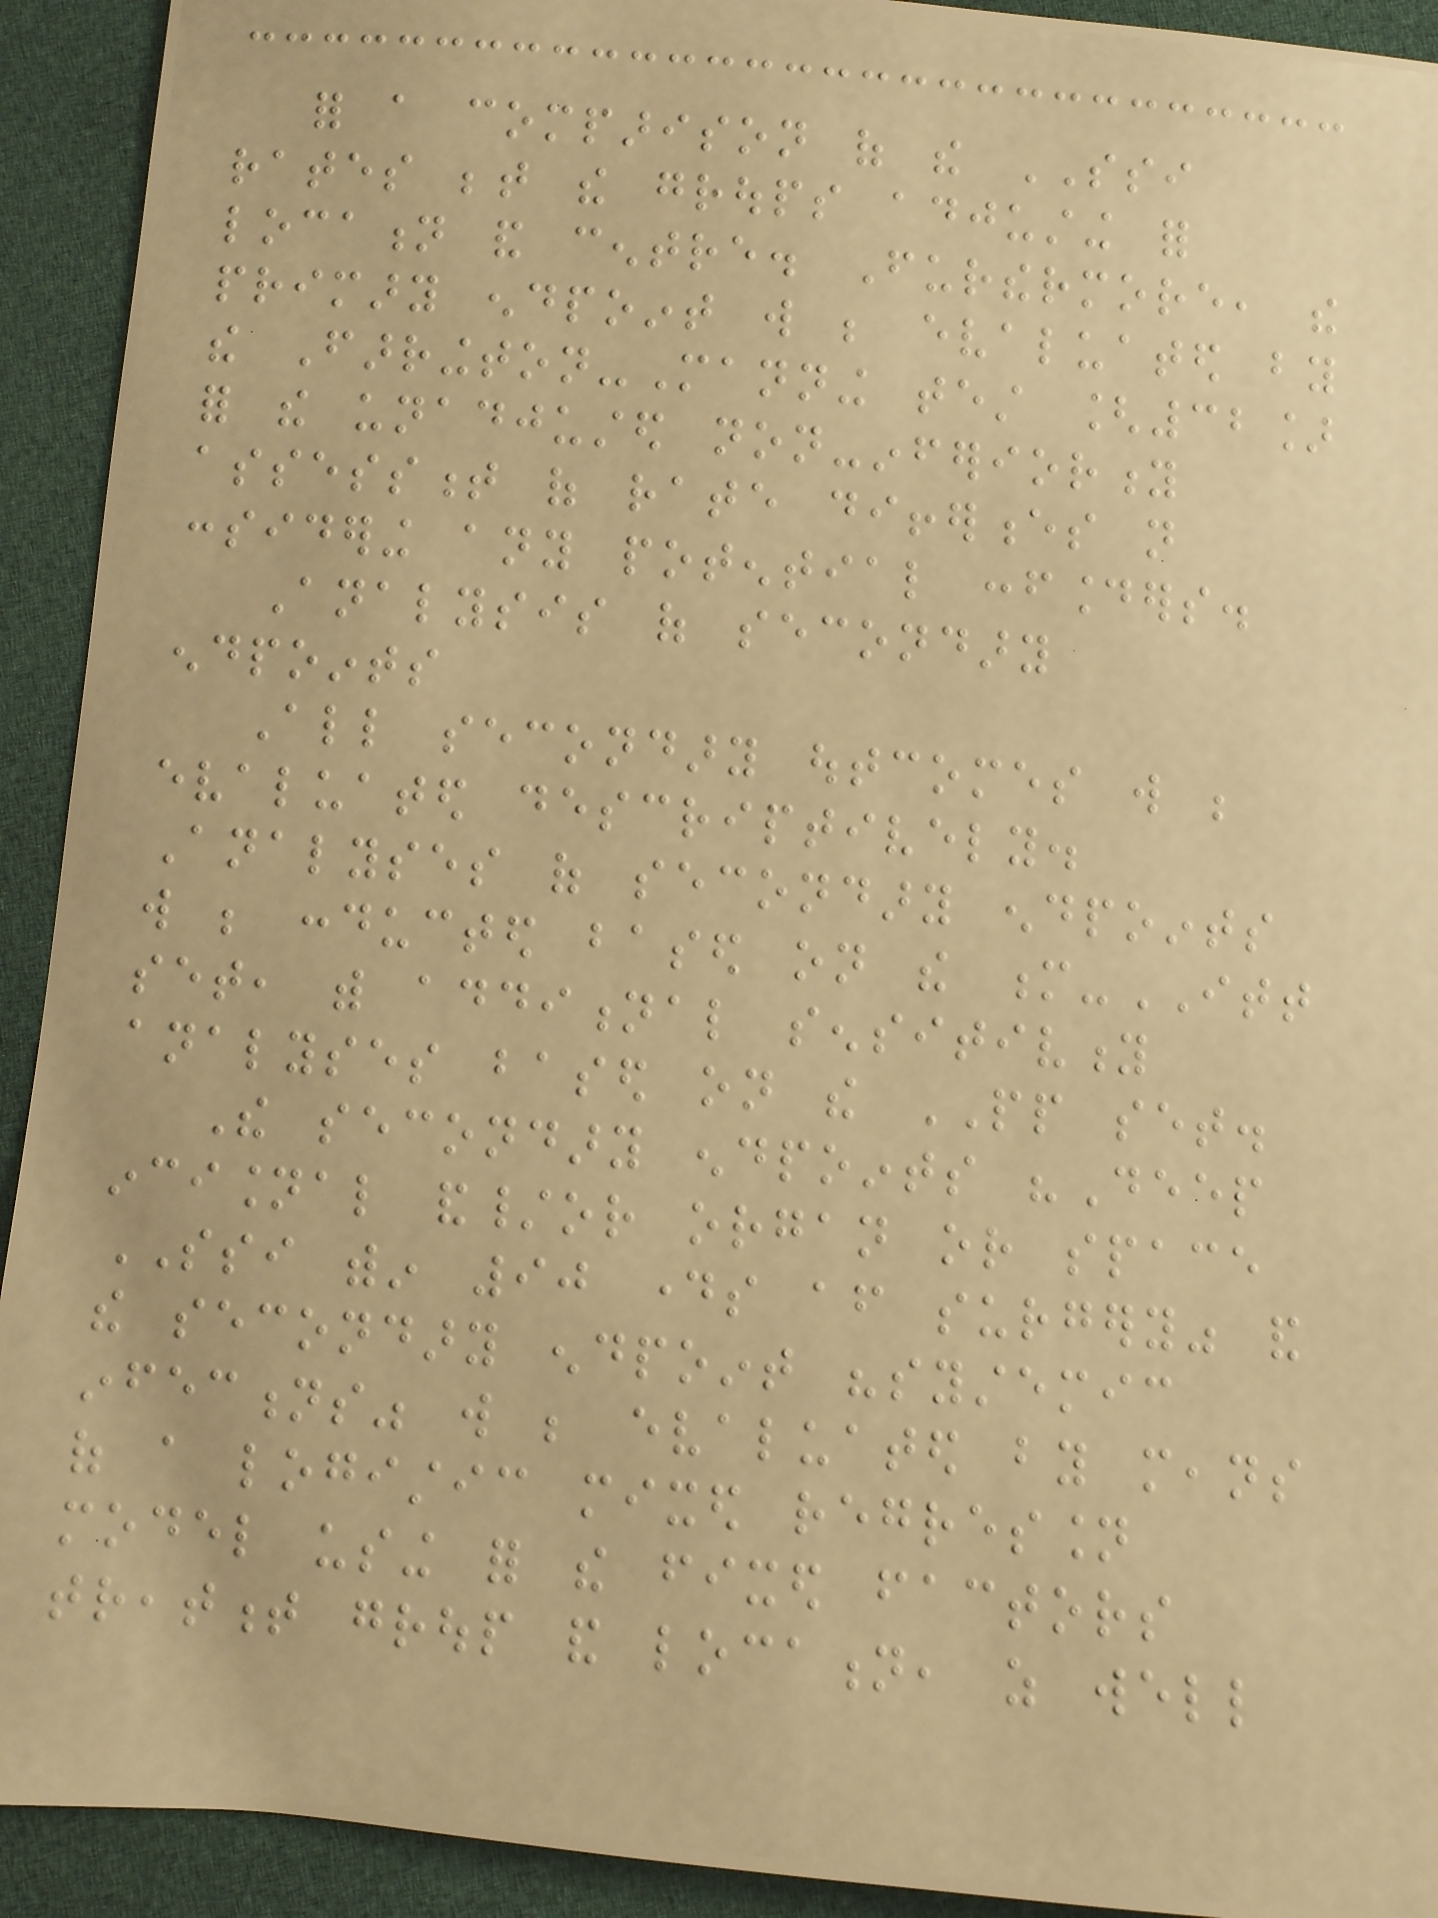for a comparison of the SSI
rates between the groups adjusting for
location and centre. Furthermore, the
primary endpoint will be evaluated by
the Farrington-Manning test [32]
for the unadjusted non-inferiority
assessment of rate differences not
considering any potential confounders.
Analysis of secondary
endpoints
All secondary outcomes will be
evaluated descriptively.
Analyses of secondary endpoints
will be conducted based on the m-ITT
set, with additional sensitivity
analyses based on the PP set.
The secondary endpoints "Deep
incisional and/or organ or space
SSI within 90 days after surgery" and
the secondary endpoint "systemic
infections" will be evaluated by means
of a logistic mixed regression
model using for the fixed factors
treatment group and location, as well
